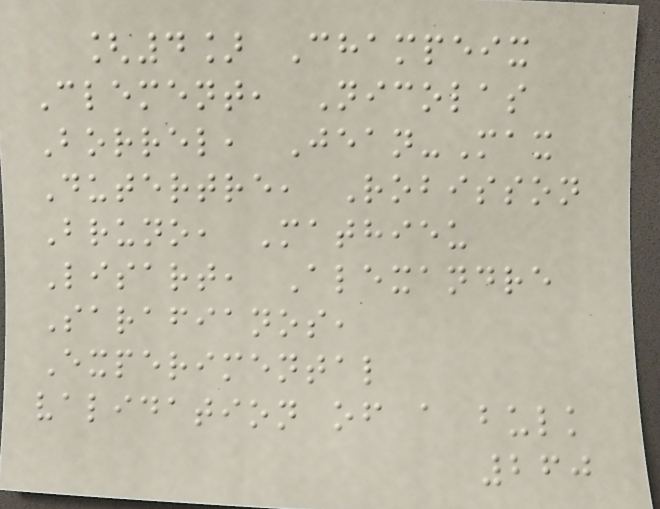[4] Champeix
Clement, Nicolas
Borrel, Jean-Max
Dutertre, Robisson
Bruno, Mathieu
Lisart, Alexandre
Sarafianos,
Experimental
validation of a bulk
260
